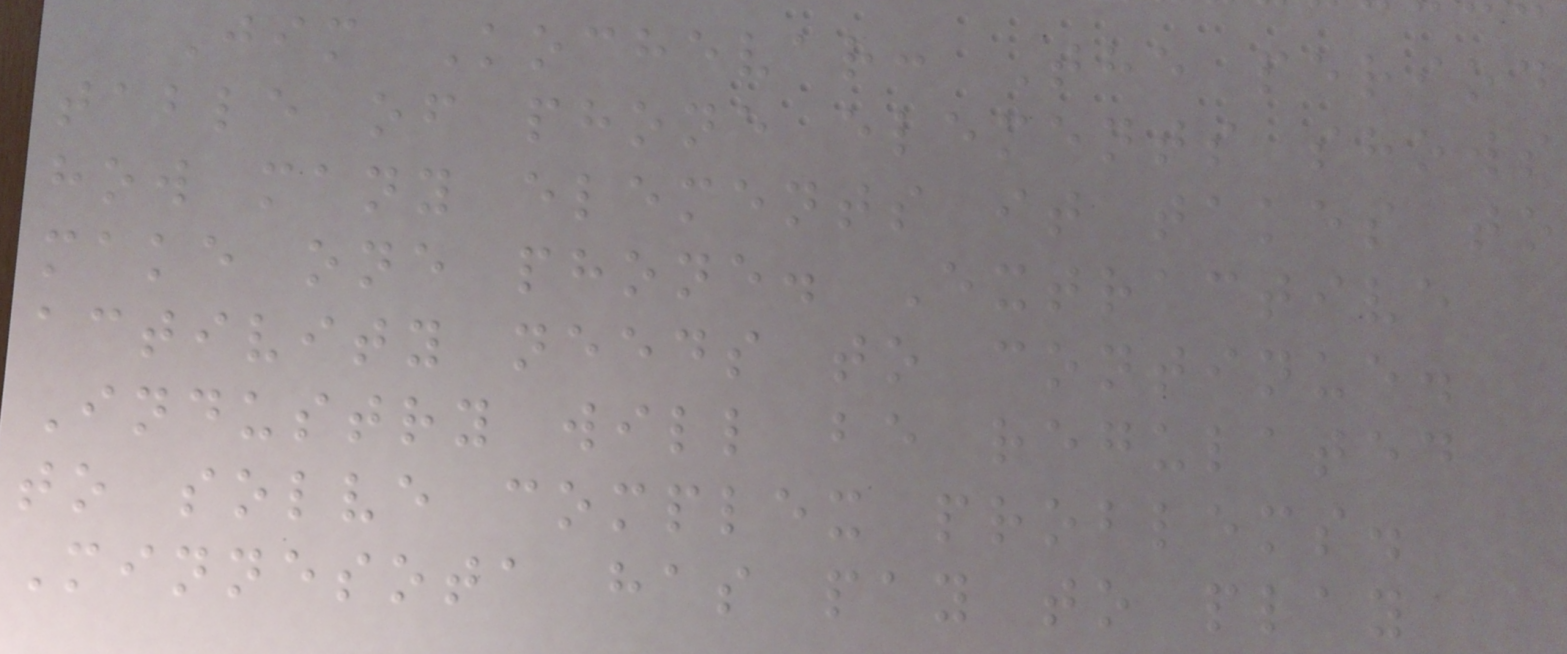Jim Kochevar: The period
table of phone elements shows
how many elements it takes to
make one phone. Extractive
activity needs to continue.
Industry will be regulated
to solve complex problems.
Minnesota has pay to play
